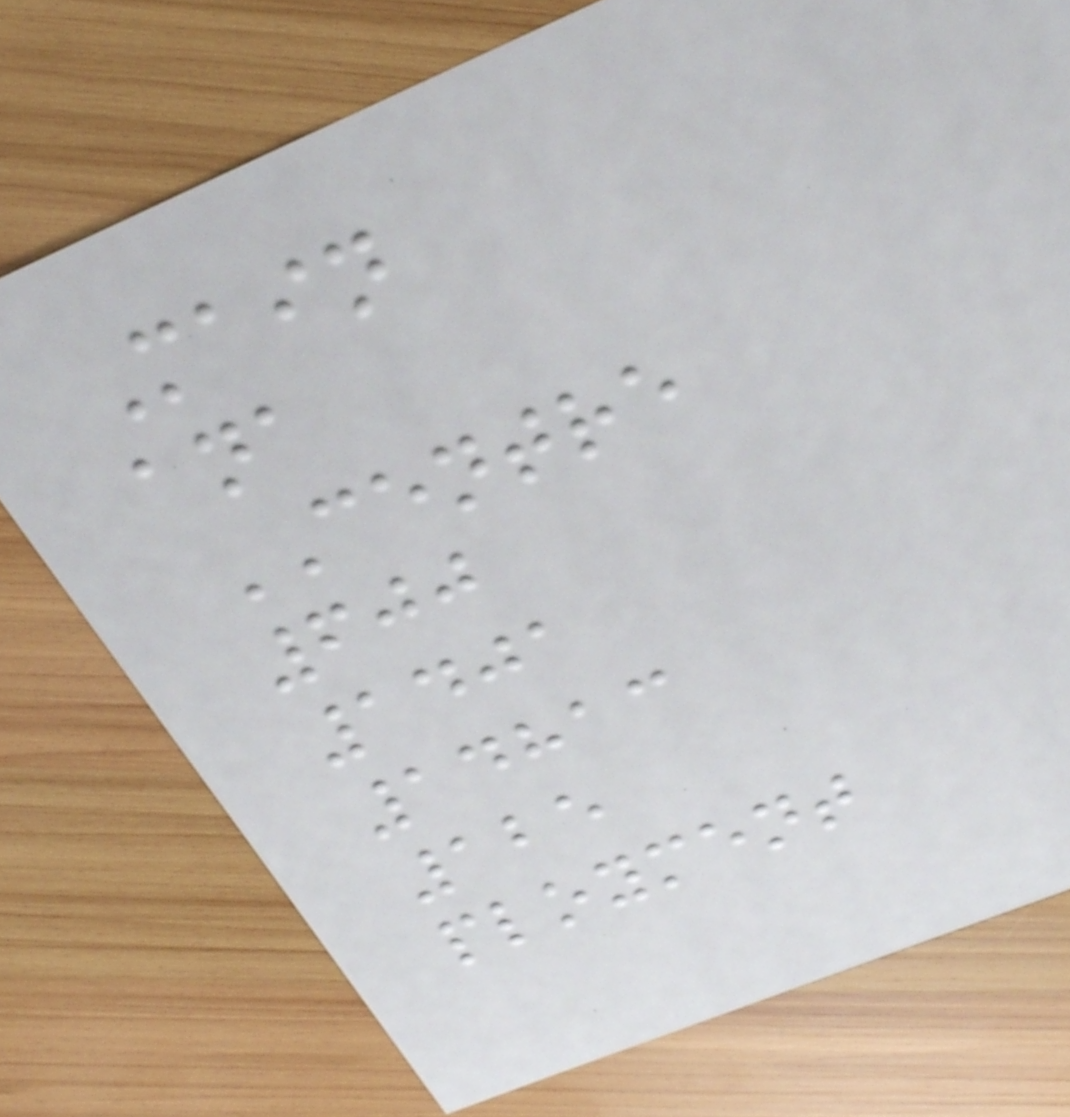Main
ana
CENTRE
600
1401
14813
125
ployment
